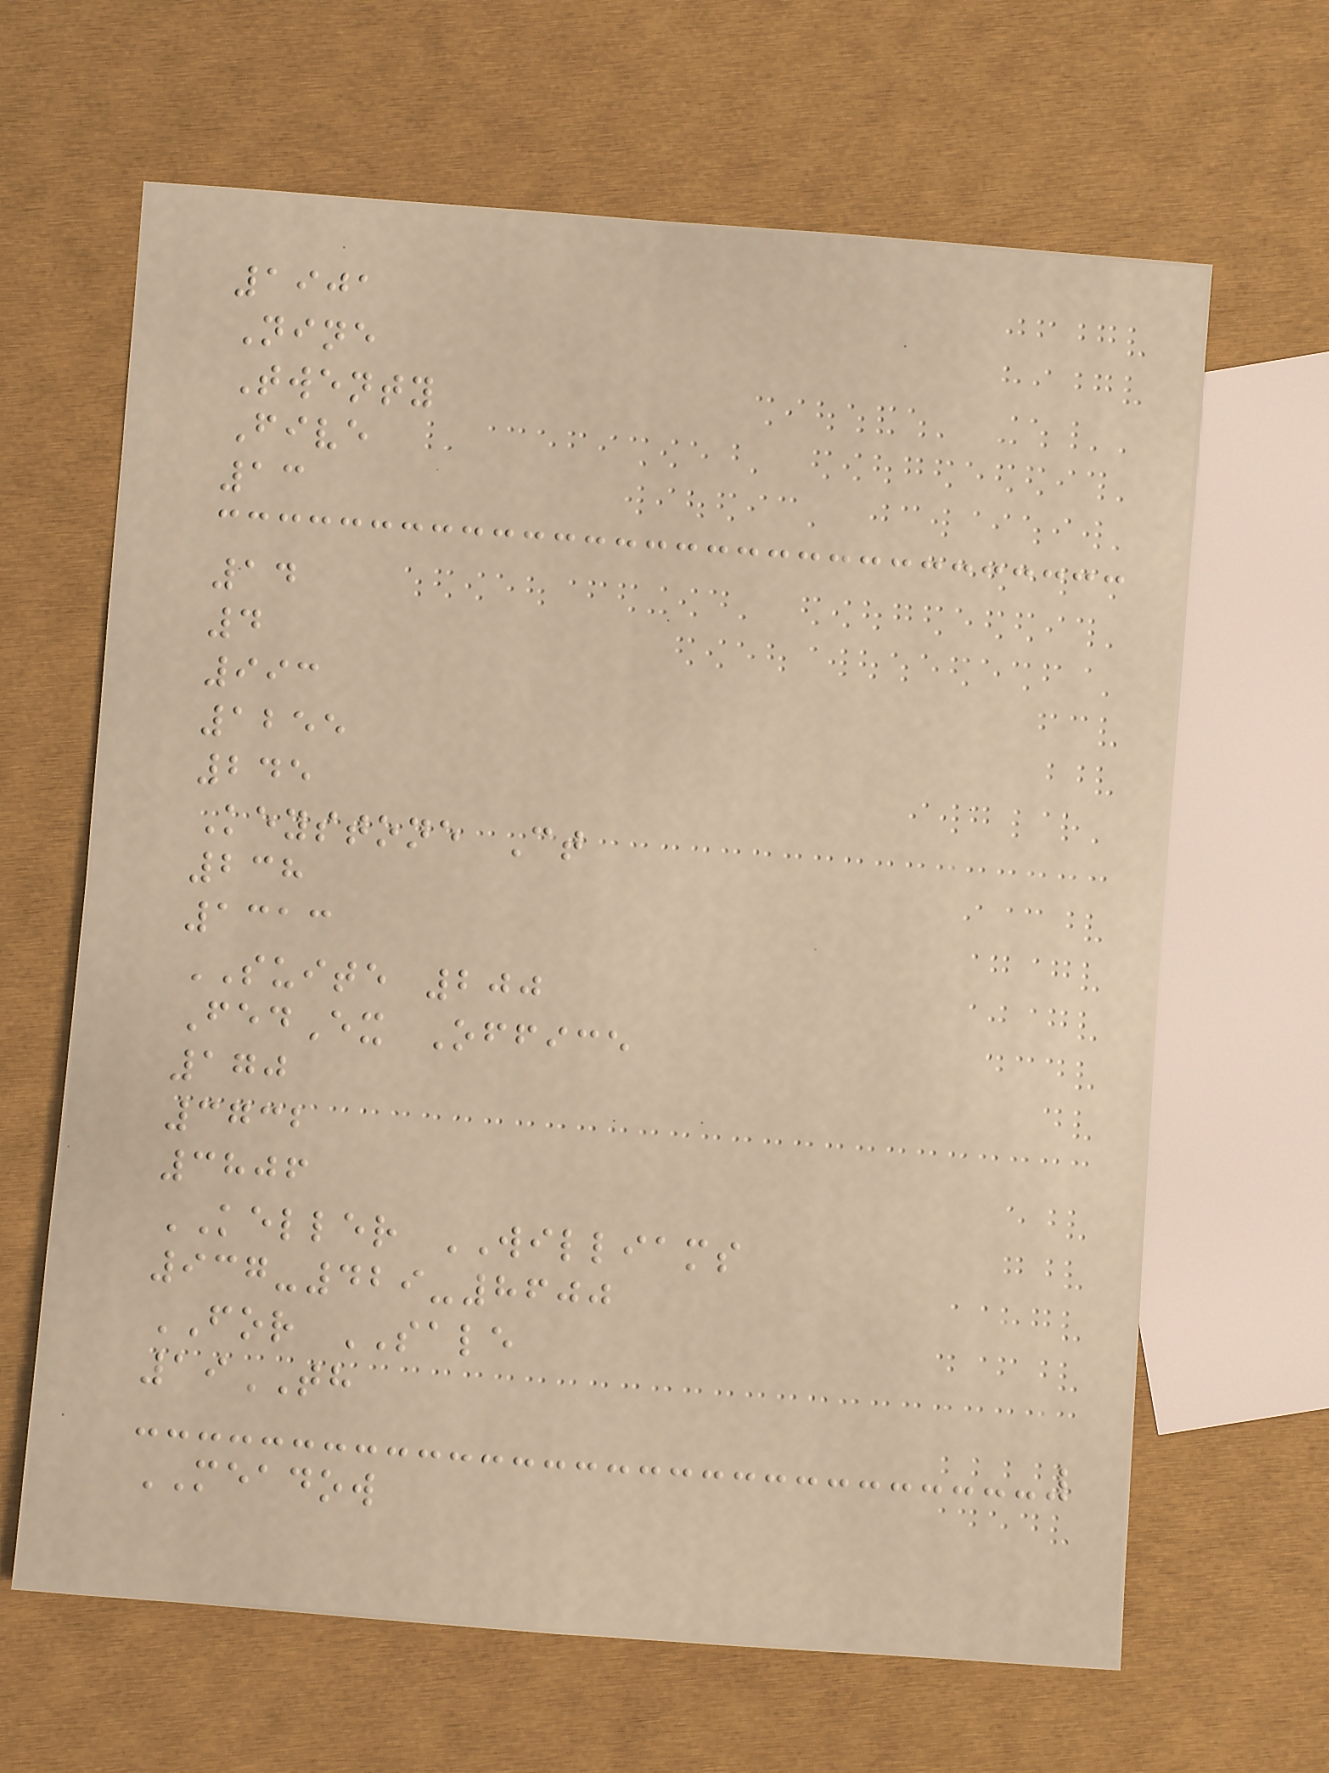1901
Nine
Twenty
Five
13
14
4
993
1255
245
Keystone Ct
238
1313
SUITE 200
FedEx Office
170
3732
3806
KELLER WILLIAMS
937-429-8600
FOR SALE
19TH
MEADOW
